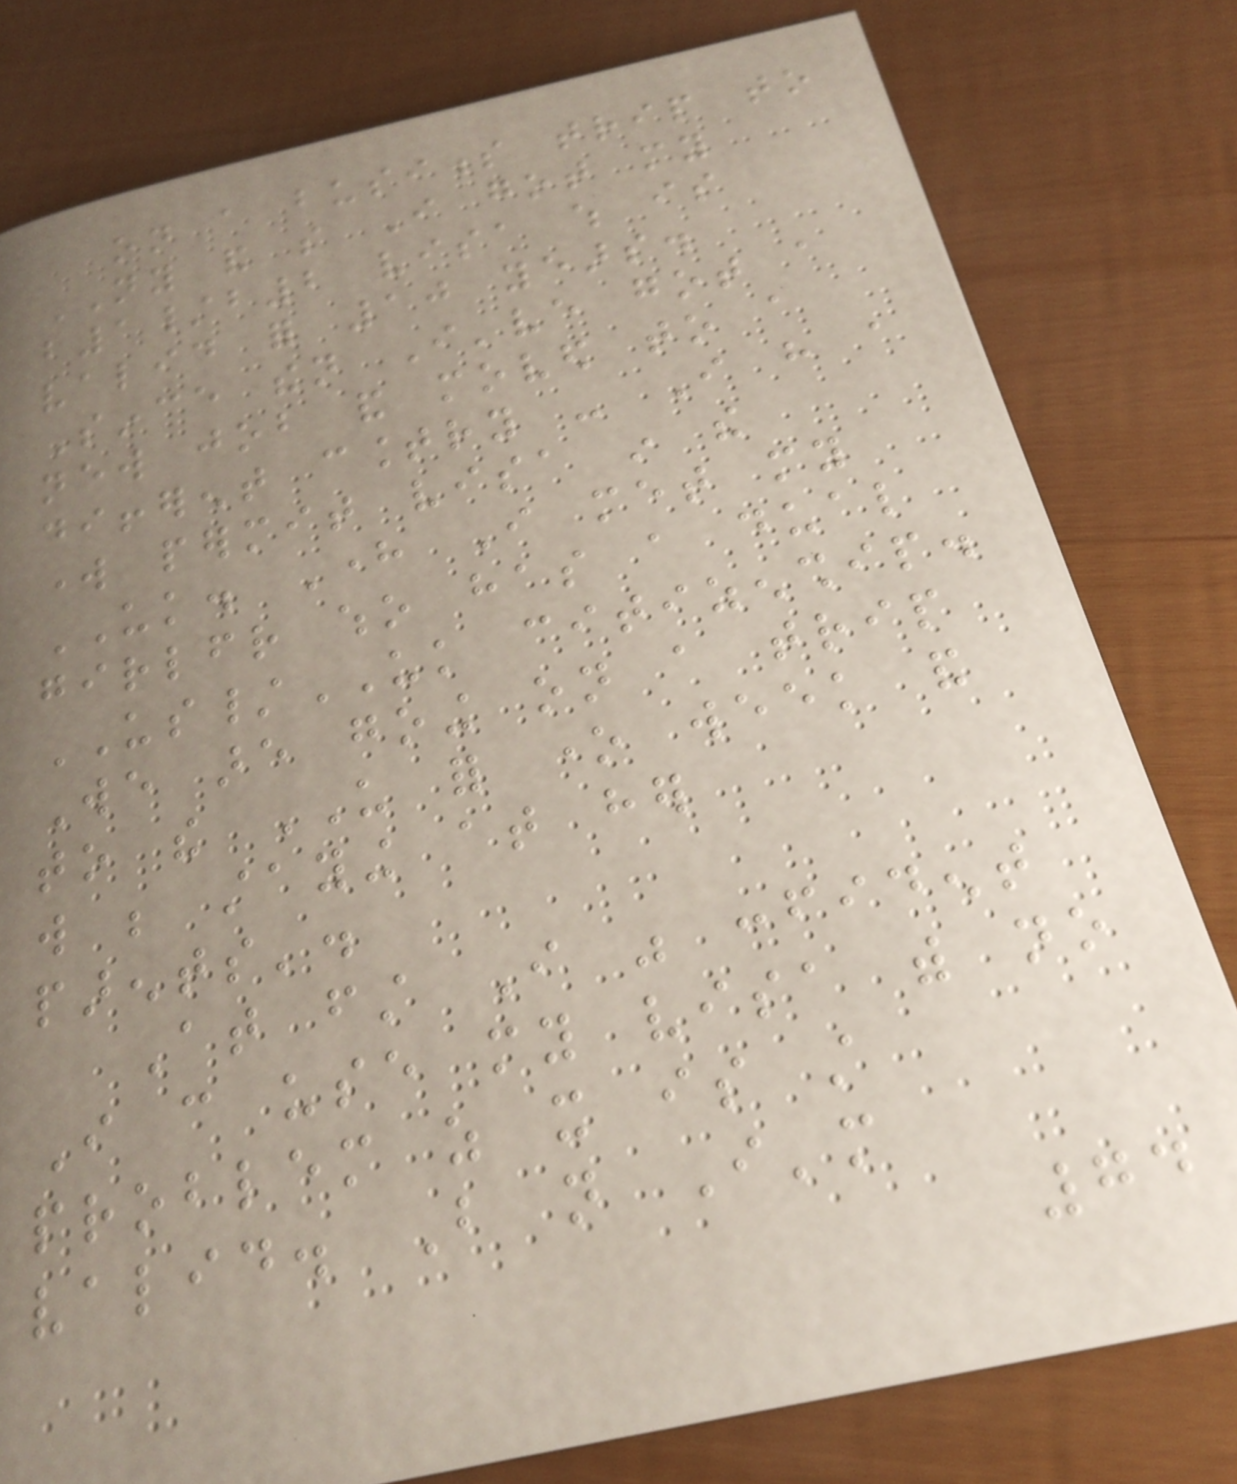on a business trip to
NY and so I got my
b1/b2 visa which is
valid for 10 years.
Since then I've got a
new job and moved to a
different country - I have a
work permit visa in the
UK. Here I met my
girlfriend who has a dual
US/UK citizenship.
We are going on a trip
to the US for one week and
will be staying at her
parents'.
At first I was confident
I can use my visa with no
problem as it is still
valid. But not I'm
74
